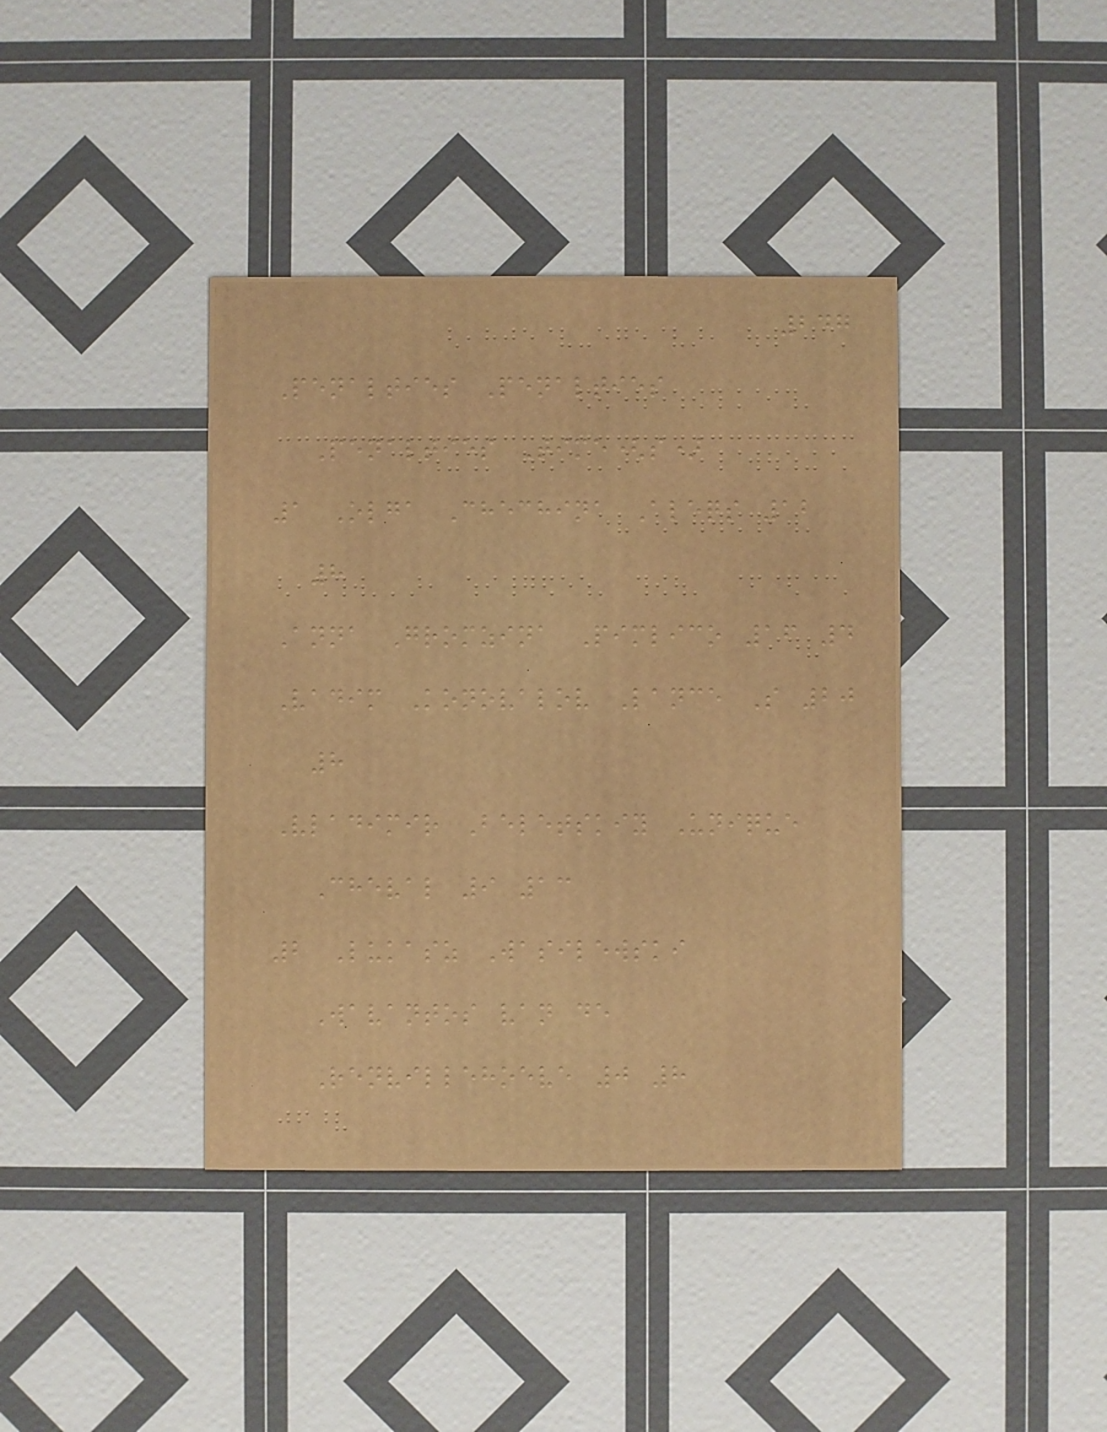247
Penalties Penalties
Penalties Time(s)
1 Olga Chechina Aleqs 12
8
Anna Gromzina Pimlico 16 4
Vadim Konovalov Lance S 20
8
Vladimir Beletskiy Unique
Cheval 9 13
2 Lukasz Wasilewski
Wavantos van de
Renvillehoeve 0 8
